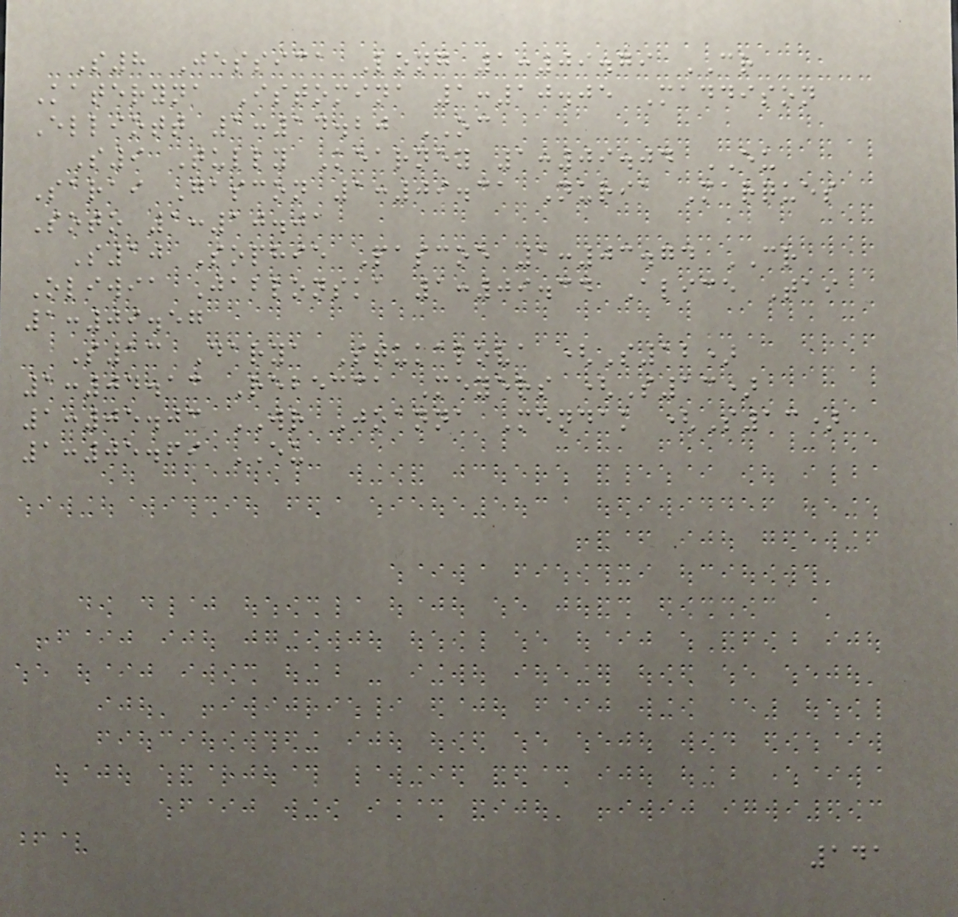S8 Jessica Long 1:09.79 CR
Kateryna Istomina 1:10.05 Maddison
Elliott 1:14.20 OC
S9 Tully Kearney 1:09.04 EU
Sarai Gascon 1:09.31 Nuria Marques
Soto 1:10.01
S10 Sophie Pascoe 1:03.74 CR
Oliwia Jablonska 1:09.34 Alice Tai
1:09.57
S13 Darya Stukalova (S12)
1:04.13 Rebecca Meyers (S13)
1:05.03 WR Joanna Mendak (S13)
1:05.69 EU
141
